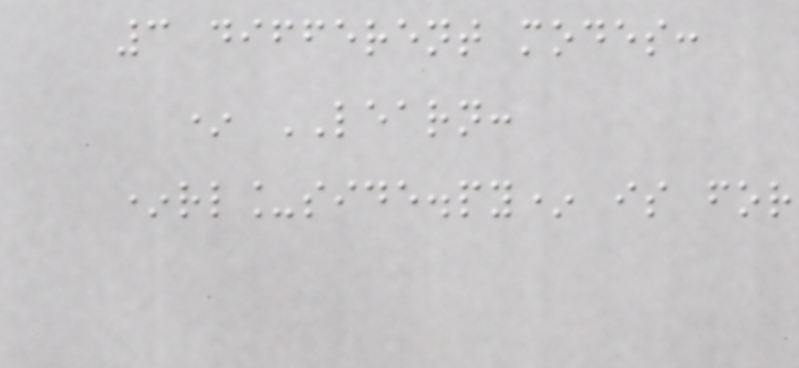3 different modes:
* LEARN:
*rl_side.py* is for
